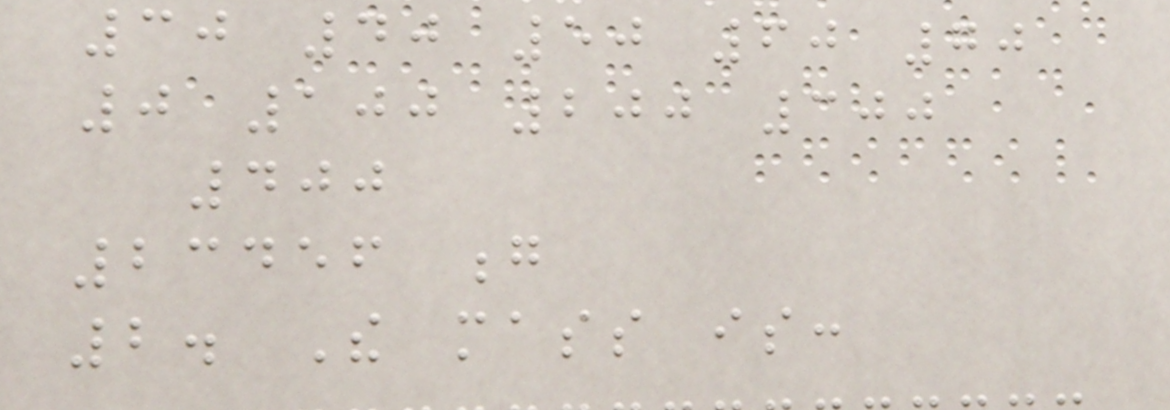30 40 50 60 70
0 100 200 300
400
23456 g
2. The mass is:
